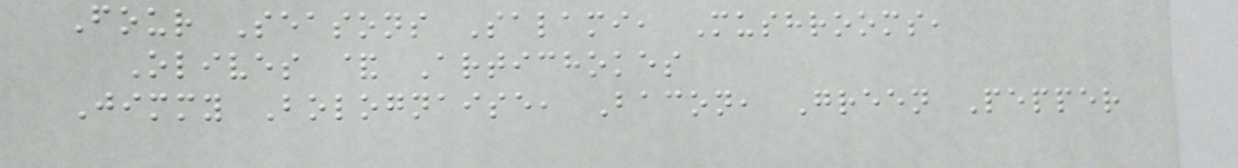Four Seasons Salami, Mushrooms,
Olives & Artichokes
Jimmy Bolognaise, Bacon, Green Pepper
